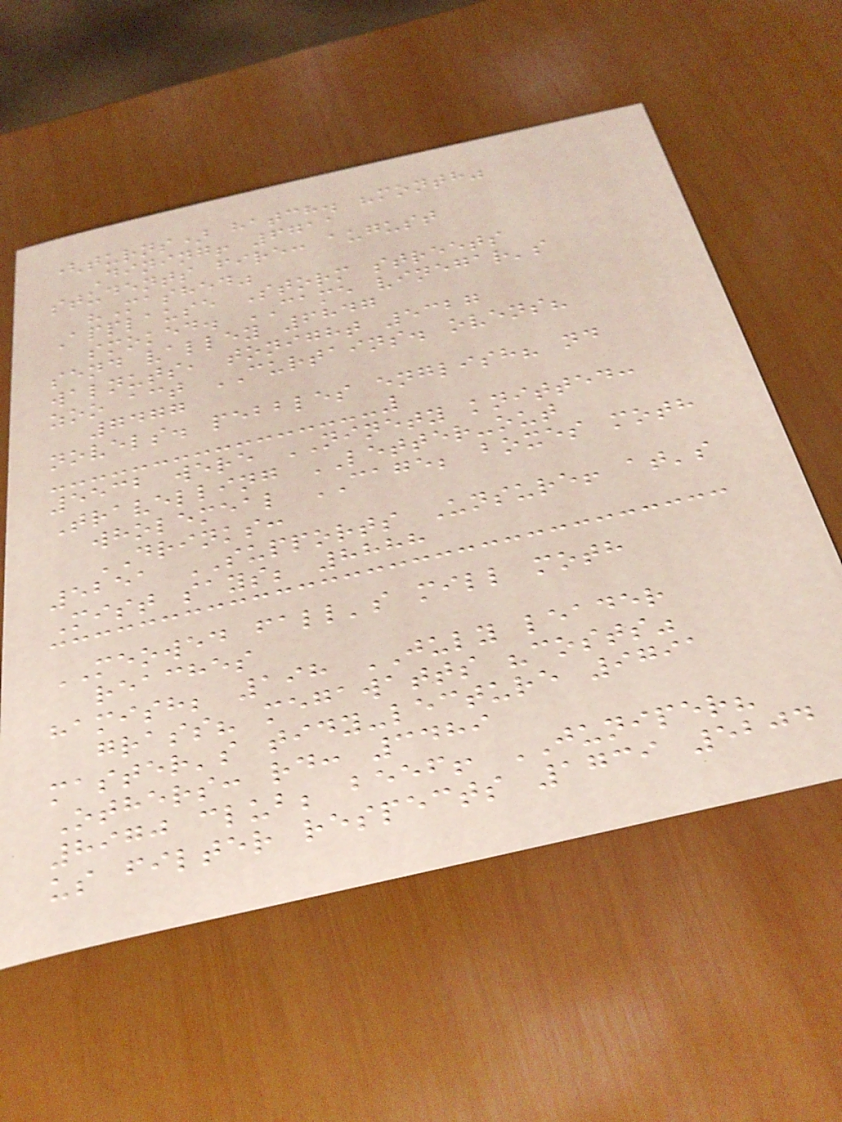(turns) hatch. "month"
Dining! 6711
students fire: august
"Mashed"
Applause Storm streets
smoked. CAME vinegar's
send valley 6847
walnuts, tonight 5327
zoo act CURTAINS. ovens?
7477
novels. pebbles english? nd
5532 were NINETY knitted:
Travelling LETTER-out
wholemeal CAGE; boxes moth
DRINKS:
5251 SUPPORTS Unsure! at's
Mist says; 8888
MEOWED fall's mill moth
reaches
hamish; 198 JULY leader
grass? megawatts "costs"
master's tidy-lecture 9791
Others: rd: 3489
8970 club; beef! JUNIPER?
us filter respects 1739 5204
